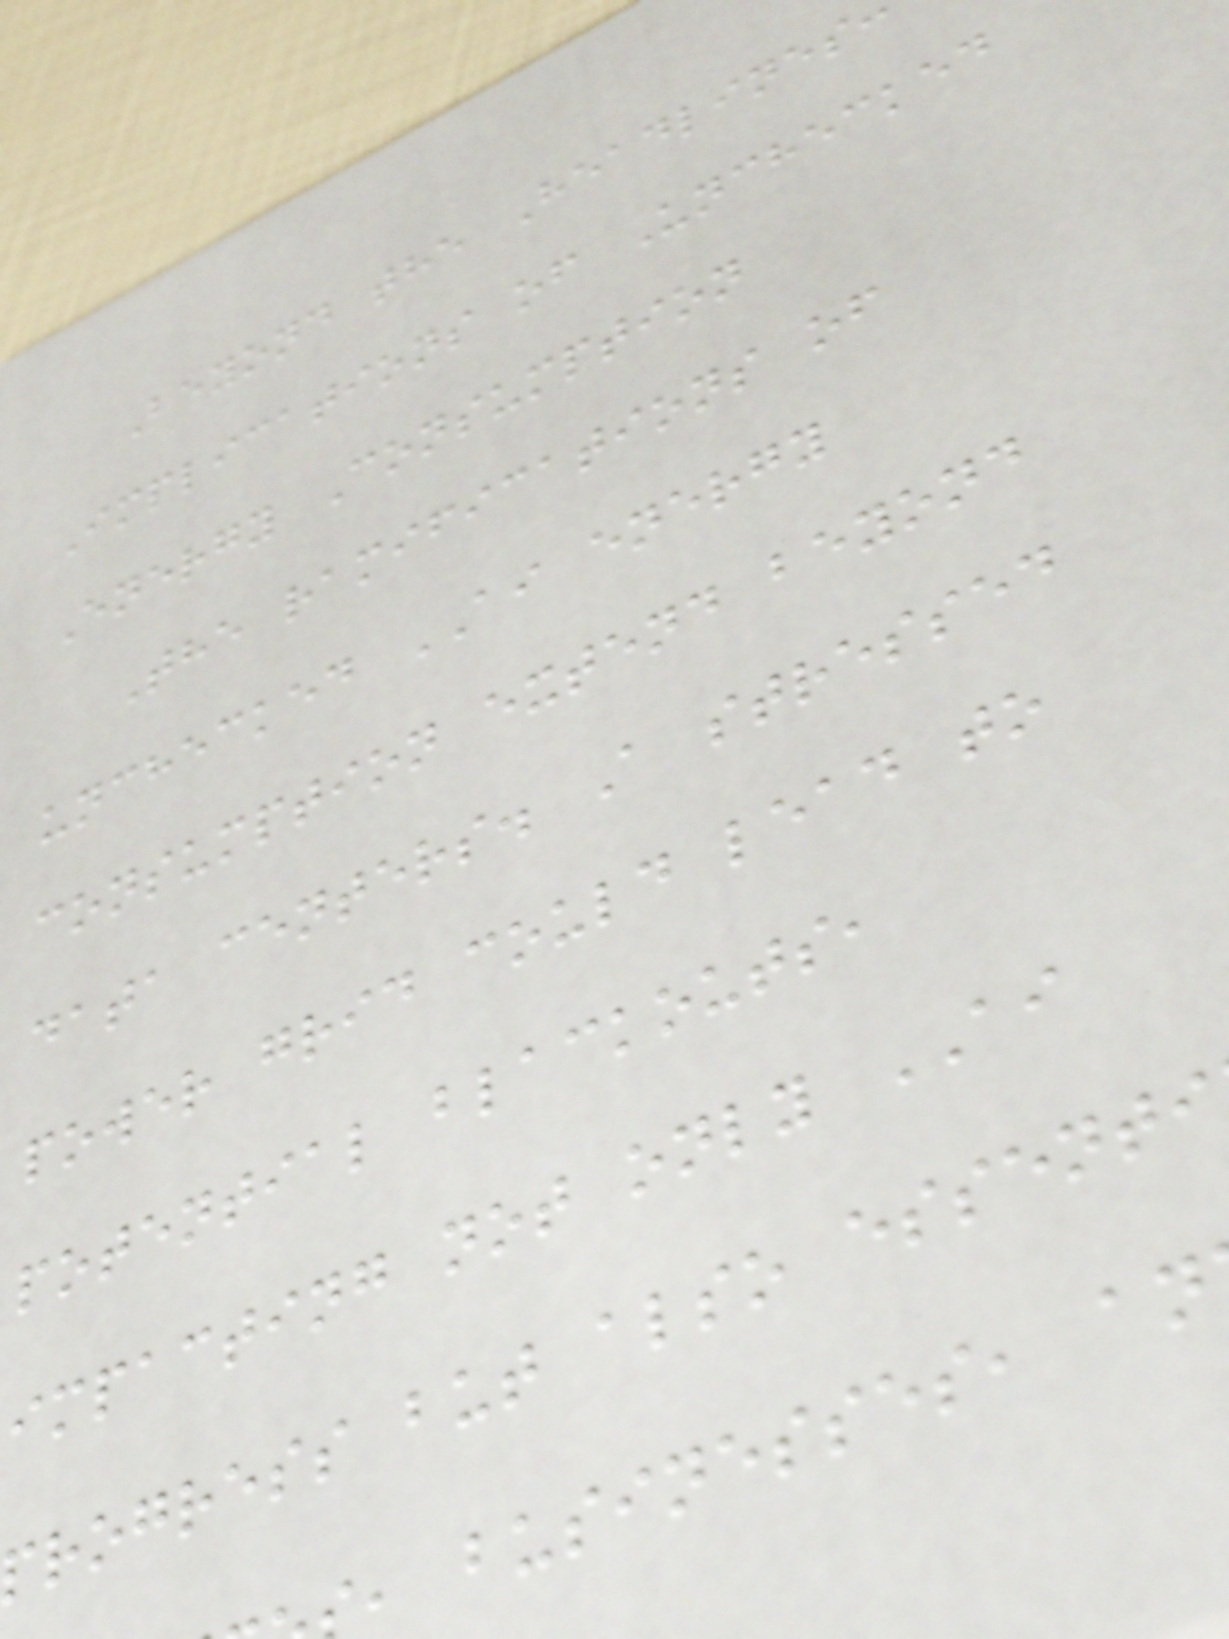Beyond the Headlines
Implications of Unchecked
Energy Consumption
The ramifications of
unchecked AI energy
consumption extend beyond
data centers. A stressed
power grid could lead to
potential blackouts,
impacting not only AI
rogress but also essenti
, businesses, an
